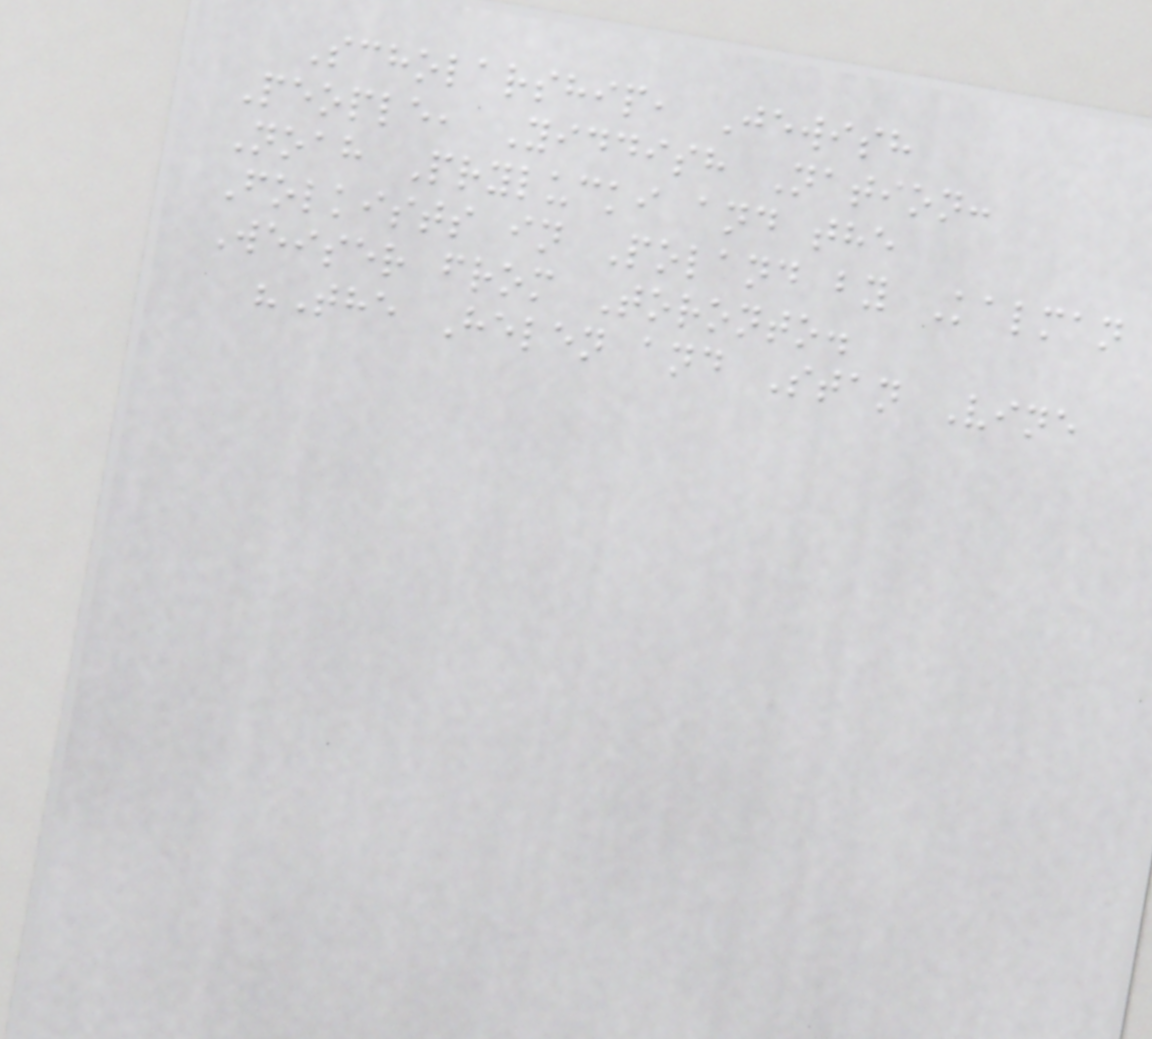Scholarship, Jewish
People, Yiddish Nation:
Noah Prylucki and the
Folkists in Poland by Kalman
Weiser from Toronto.
"The Helen and Stan Vine
